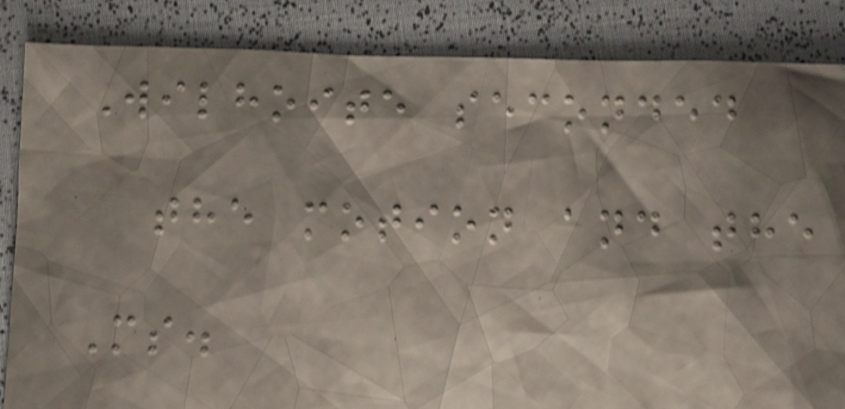Wilhoite seconded
the motion and the
Ms.
